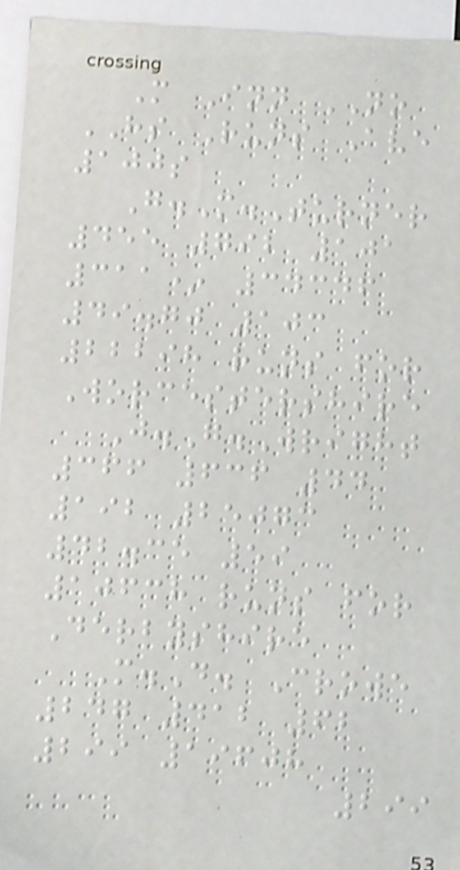M Inn NO
HS Runs Ave
100s
G.M.Turner
455 792 101
311* 34346
49.70 103
22298 runs for
Worcestershire
J.G.Wright
366 636 44
192 25073
42.35 59
10638 runs for
Derbyshire
M.D. Crowe
247 412 62
299 19608
299
